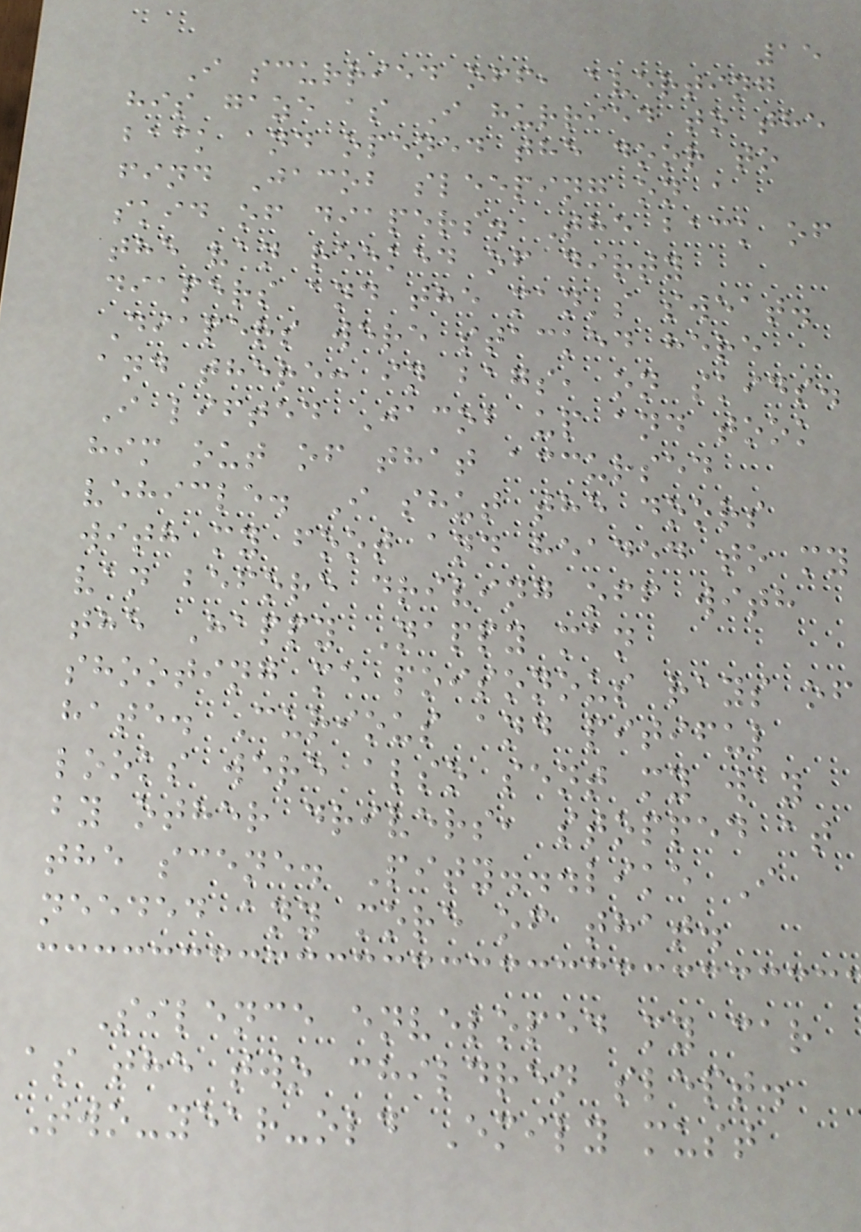15
I scurried off, averting
his gaze as I hurried to the
back and opened the door to
find Jacob sleeping on a
skid of diapers. The back of
the van reeked of dirty
diapers and the man's sweat.
Diapers were stacked here
and there: in bags, on skids.
I lifted Jacob up and took
him out of that accursed
vehicle. I shut the doors
with my foot and headed to my
van before driving off with
the Happy Nappy man
shooting me poisonous rays of
hate. Curious and pitiful
looks were also sent my way
by other drivers, stopped at
the scene. Pity...like I
needed any more of that.
Silence enveloped my car
as the two children slept.
Two-year-old Emily must
